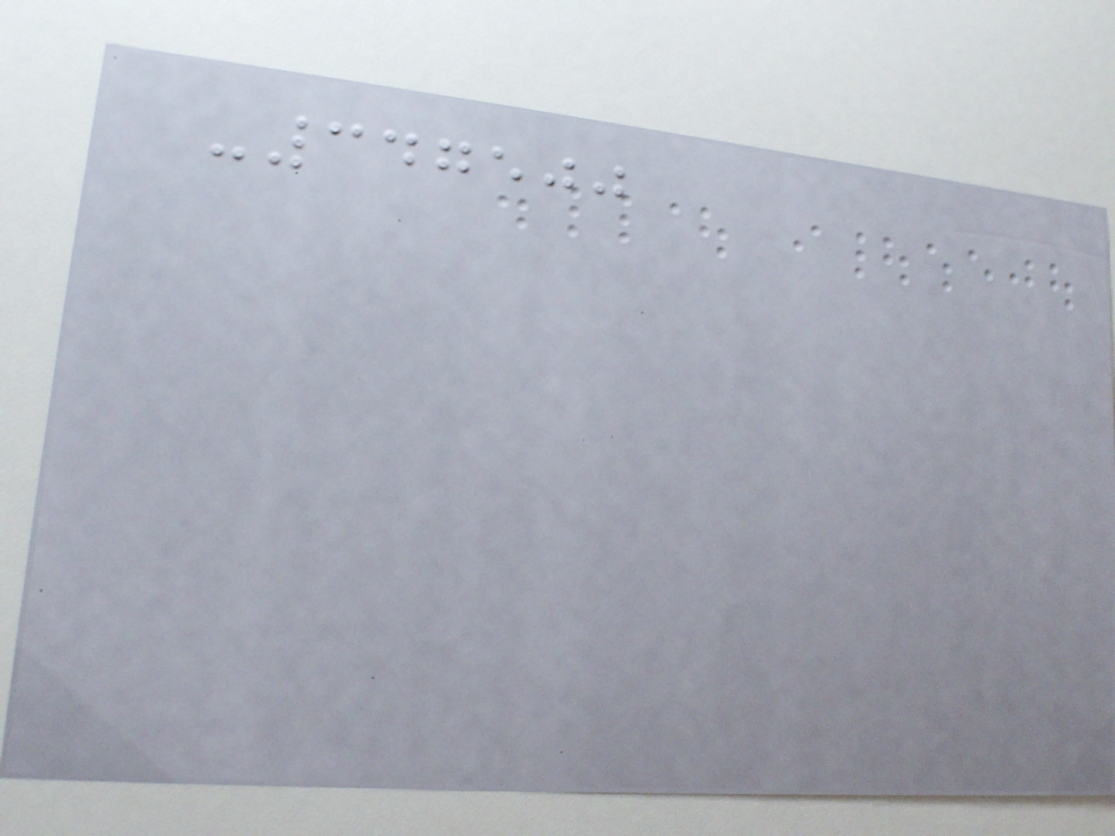-347500
